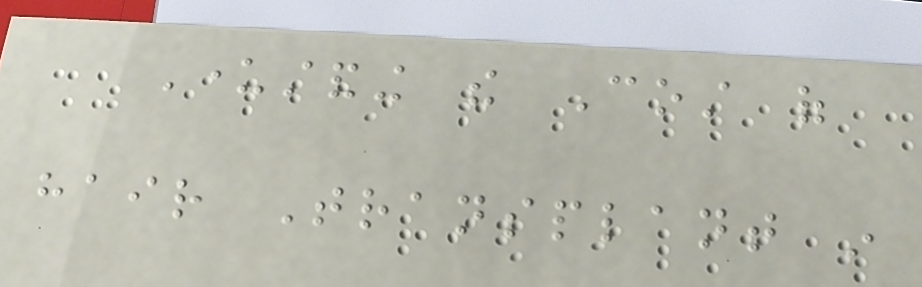Understanding the Cost of
hair Transplant in
